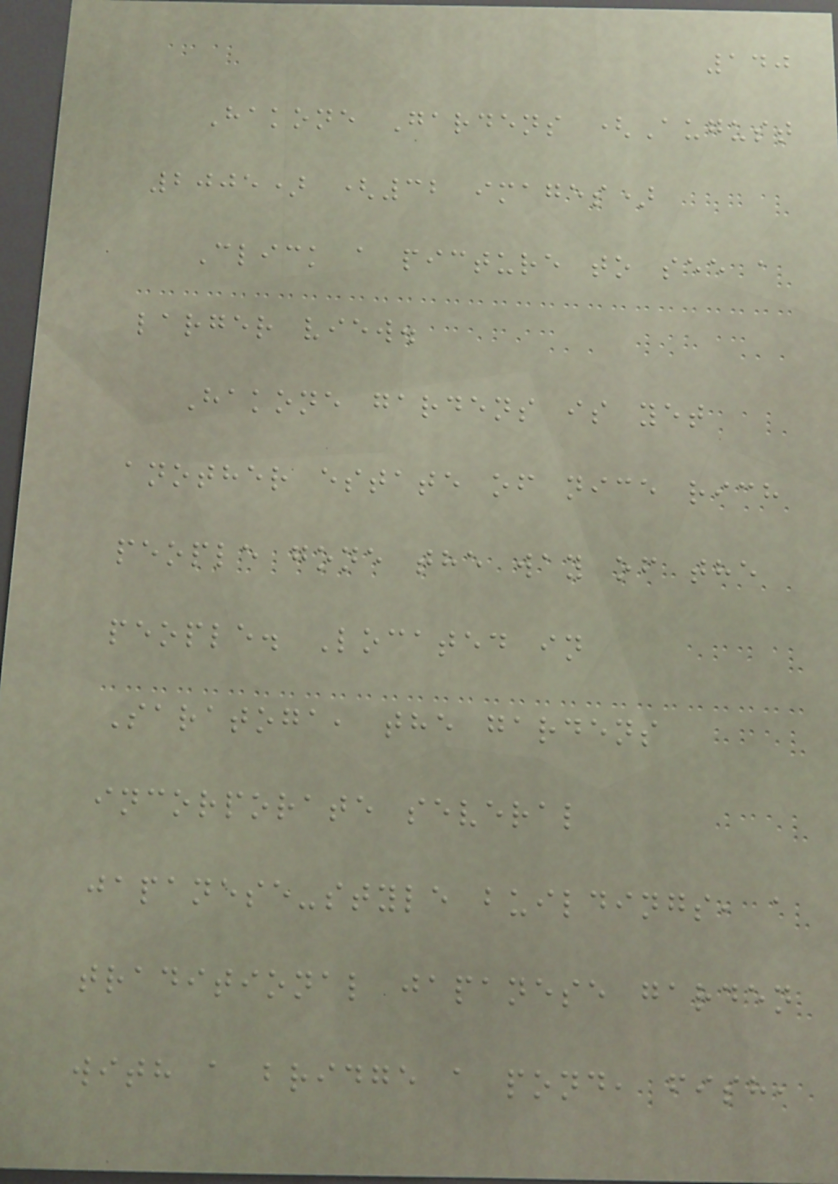140
Hakone Gardens (August
2005) (32 images)
Click a picture to see a
larger view.
Hakone gardens is yet
another estate of nice rich
people gone the way of the
people. Located in
Saratoga, the gardens
incorporate several
japanese-style buildings, a
traditional japanese garden
with a bridge a pond, fish,
